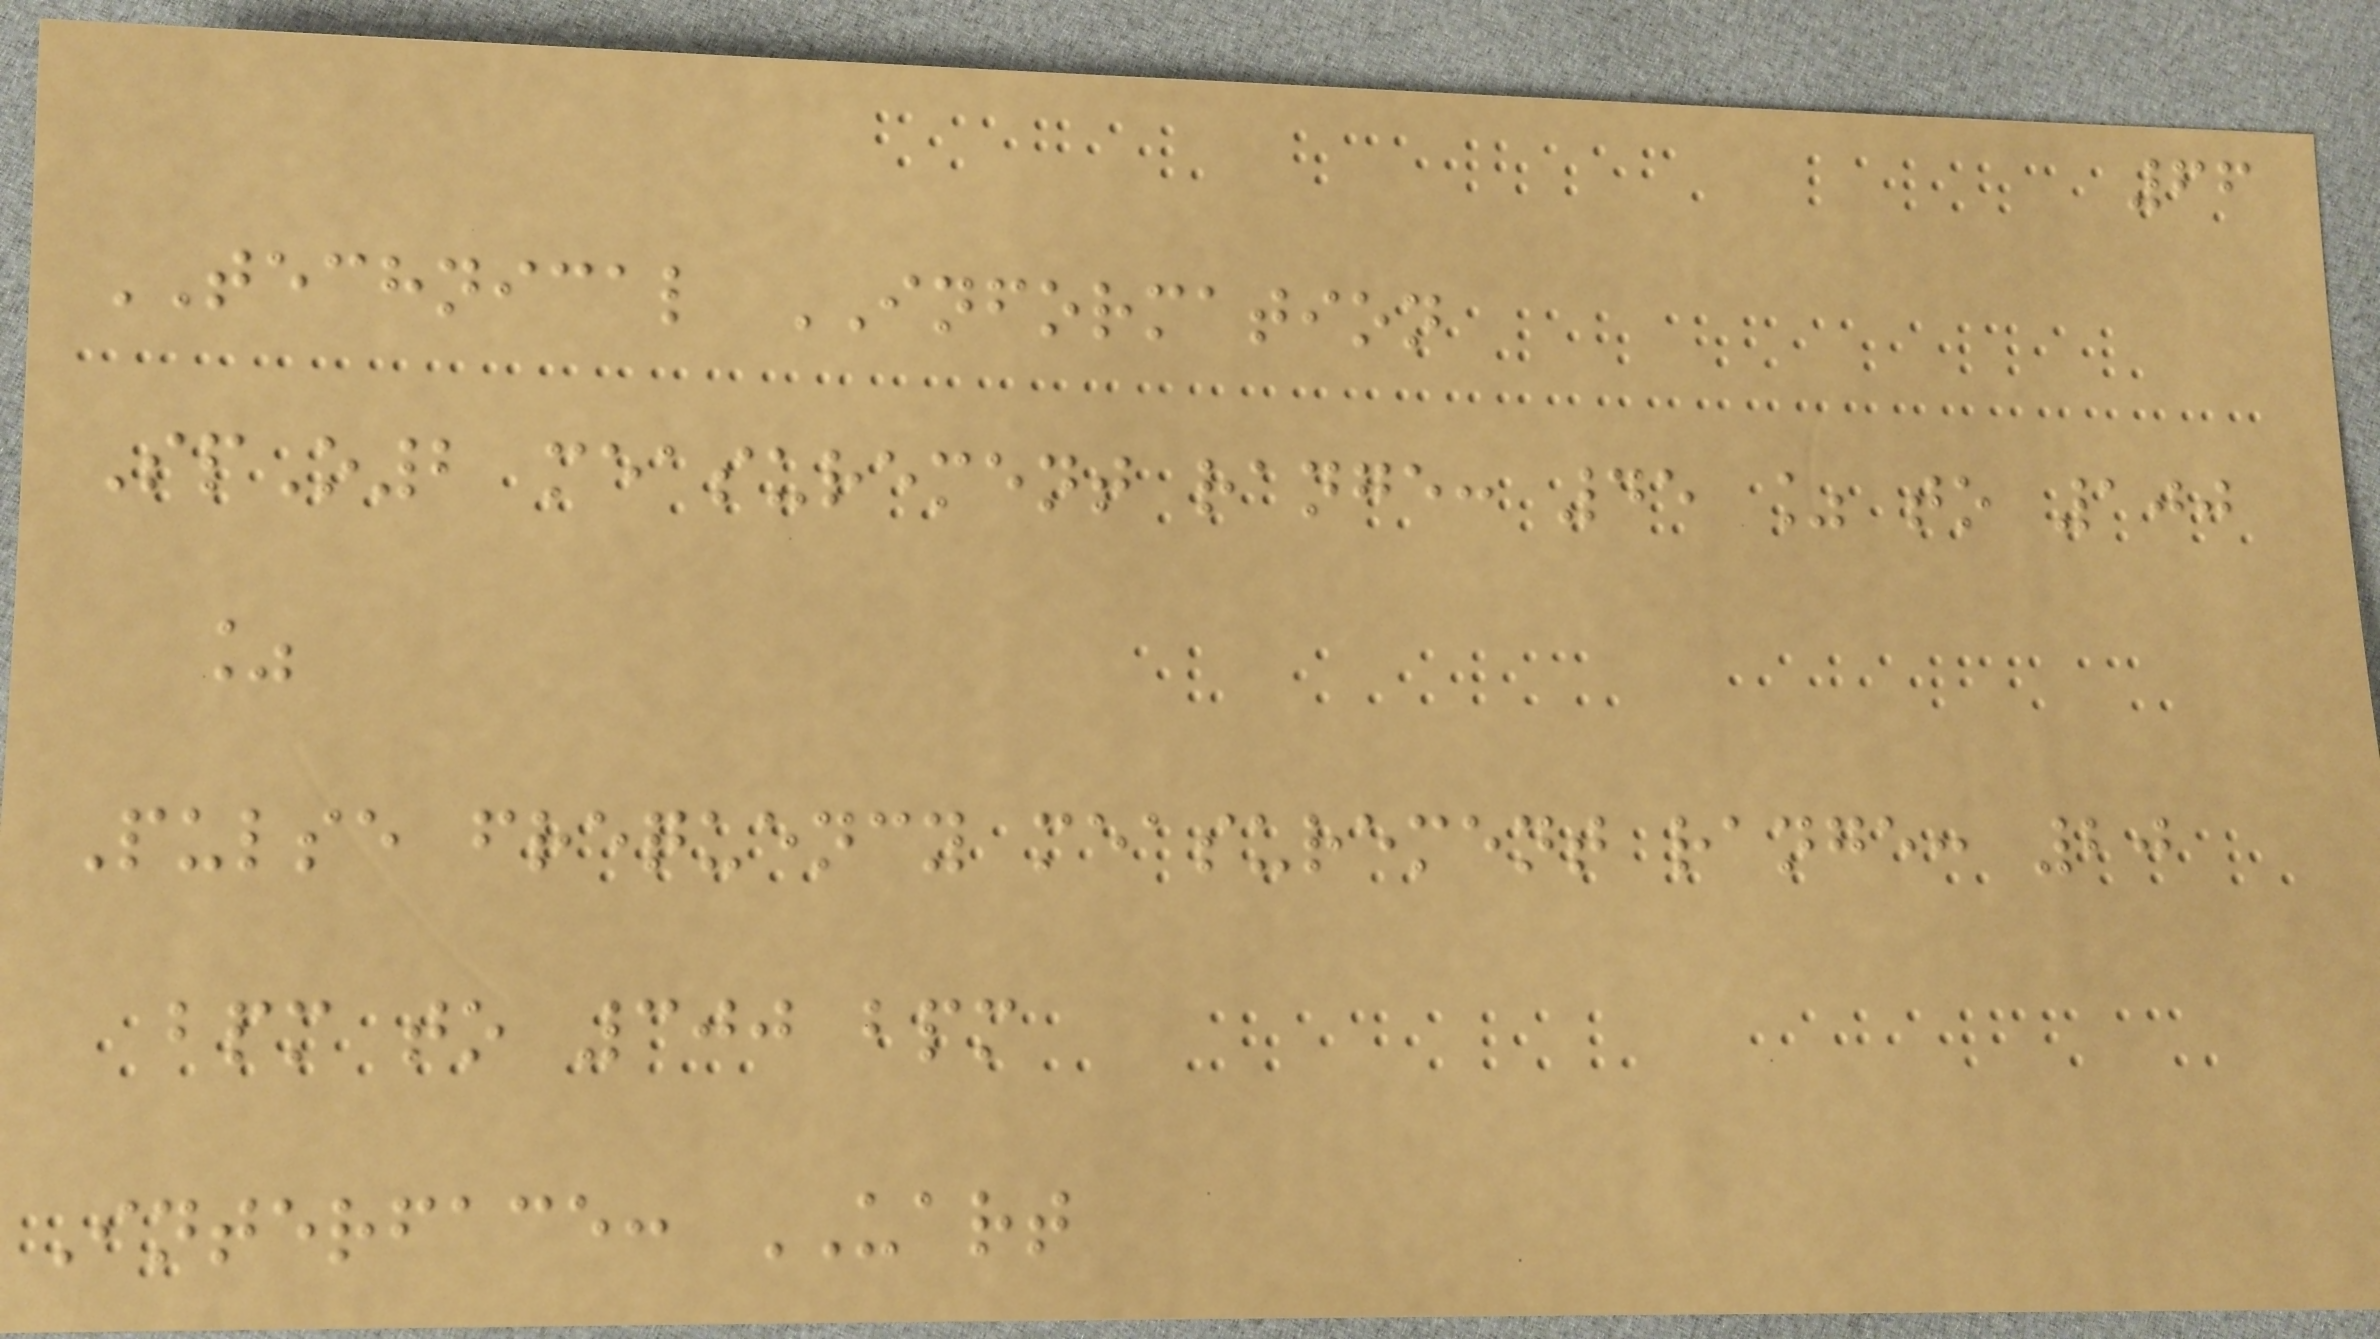66
TECHNICAL INFORMATION
SpO2 measurement range: 45 % to 100
%
Pulse frequency measurement range: 20
bpm to 300 bpm
Interface: UART
